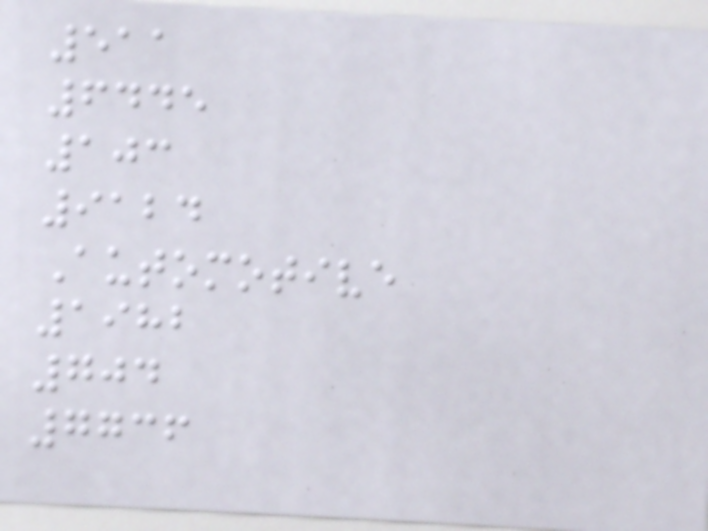511
6445
103
9124
Automotive
1982
704
7736
